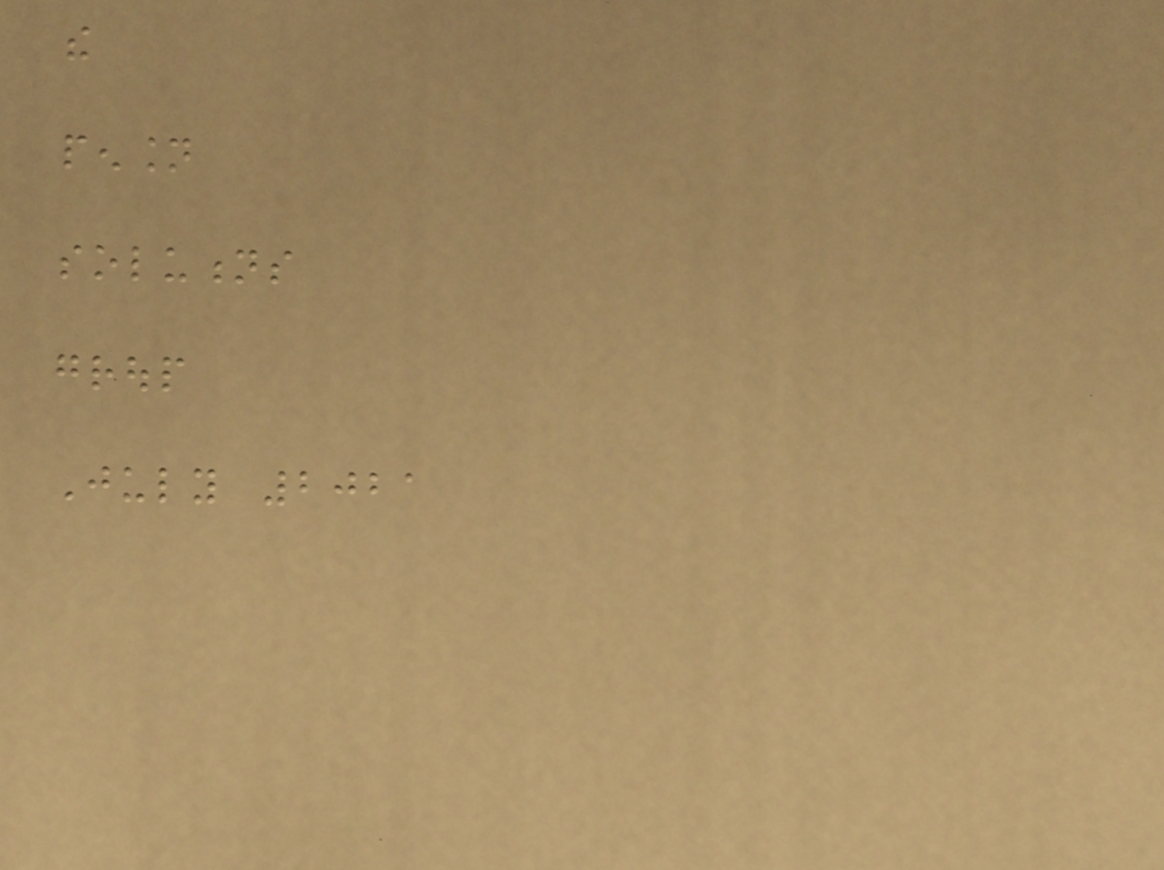the
pension
solutions
group
July 2021
